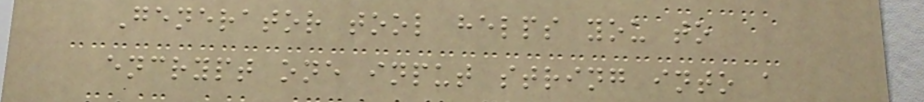Generator tool helps you to
encrypt one input string into a
